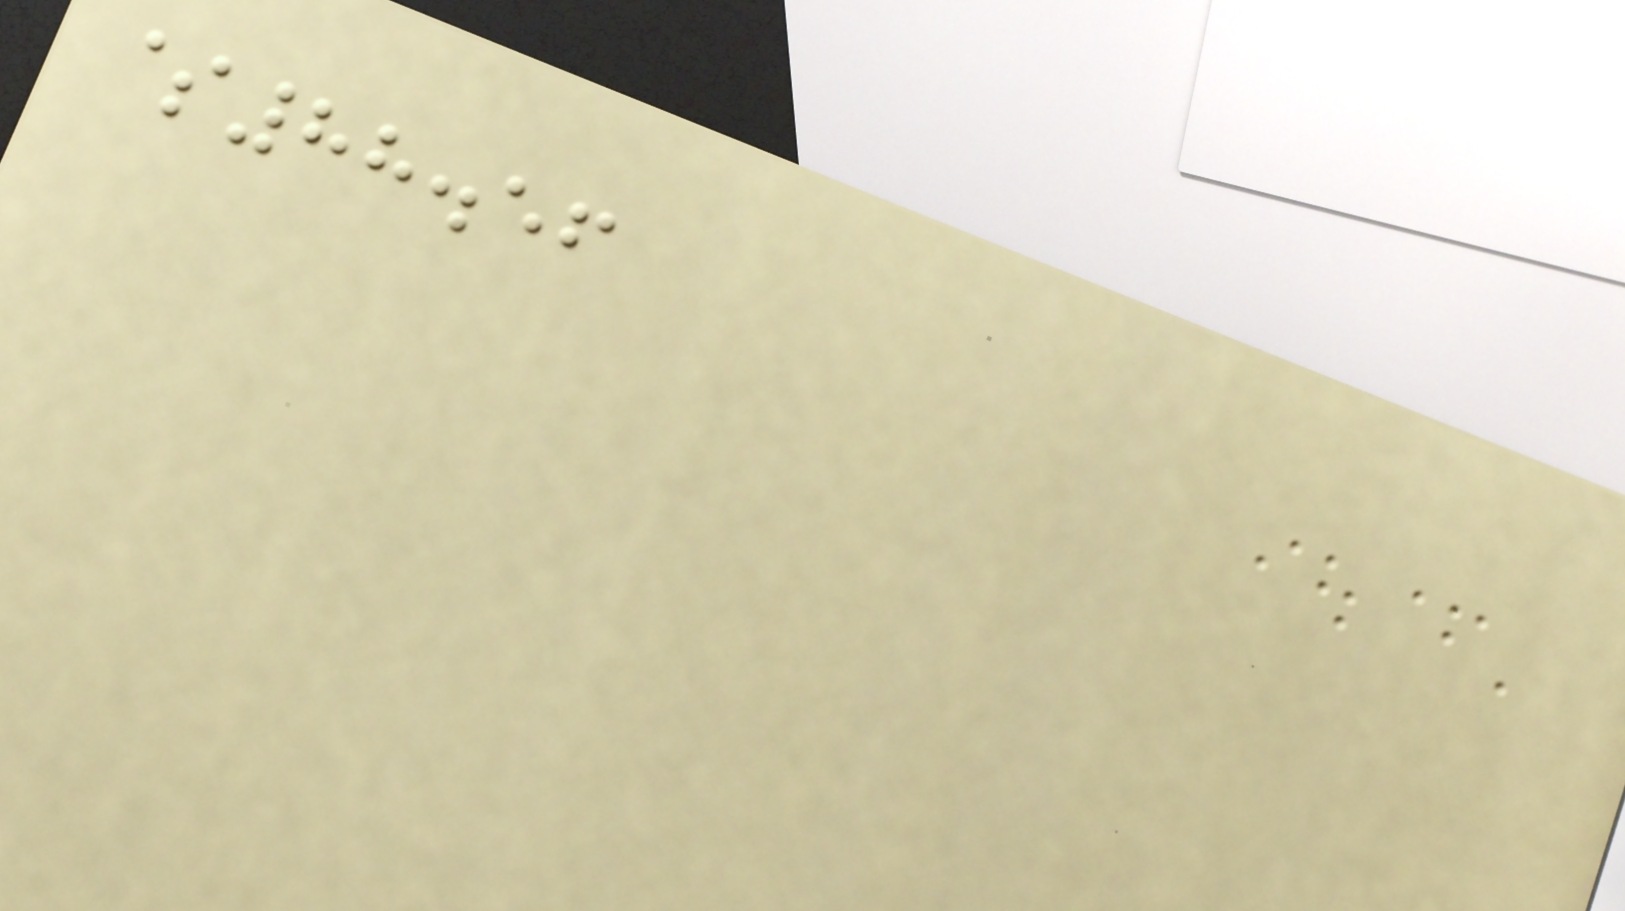$88.56
